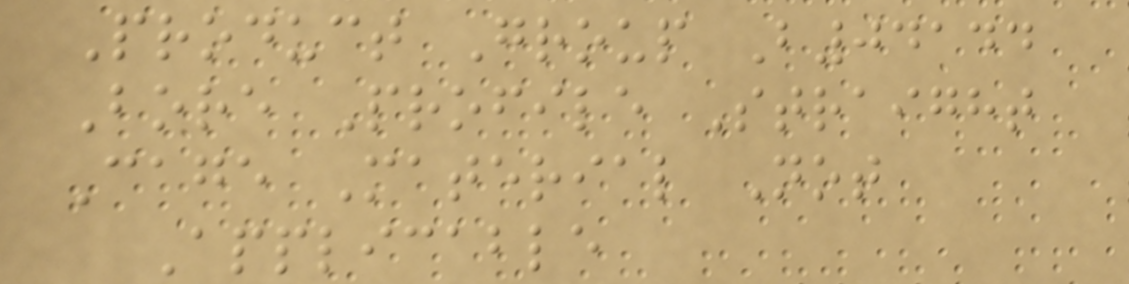Product Group B04144
Bore Profile Straight
Cage Material Not
Applicable
